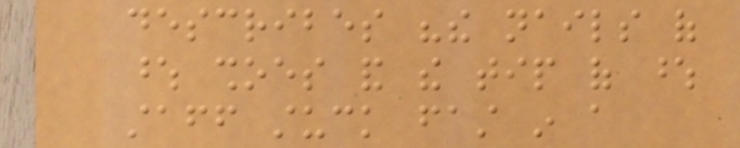describes "the nails of
whose shoes and the tip of whose
staff stuck fast in a
